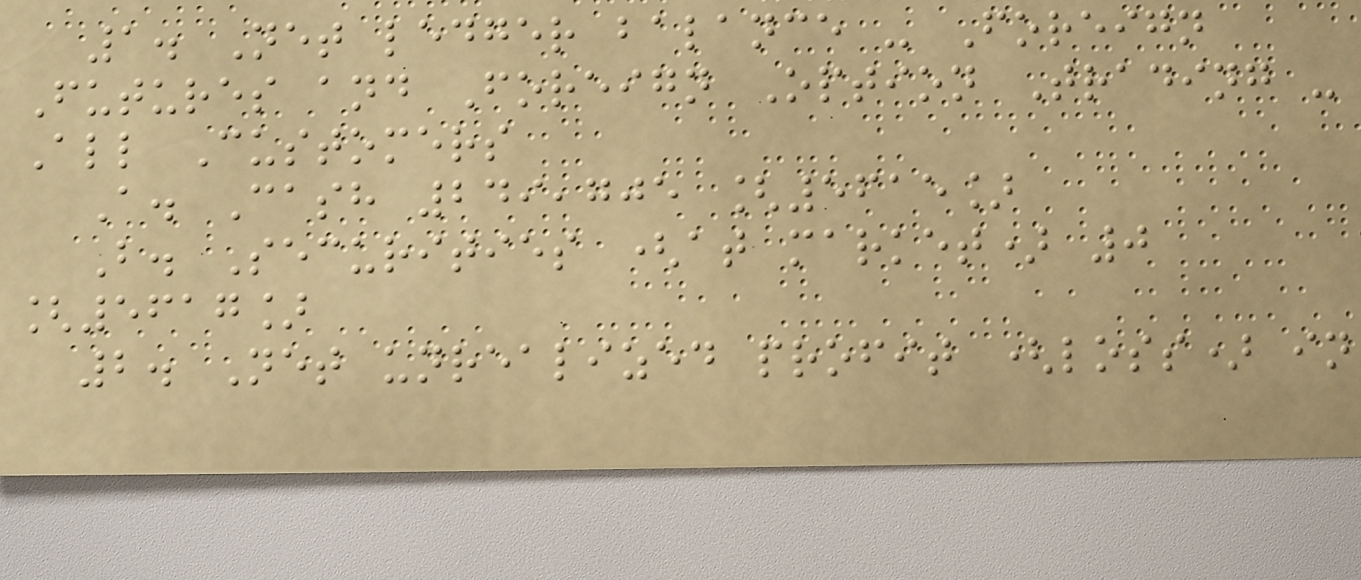1. Net ledger balance - Foreign
Futures and Foreign Option Trading -
All Customers
A. Cash 249,705 [5615]
B. Securities (at market) 0
[5617]
2. Net unrealized profit (loss) in
